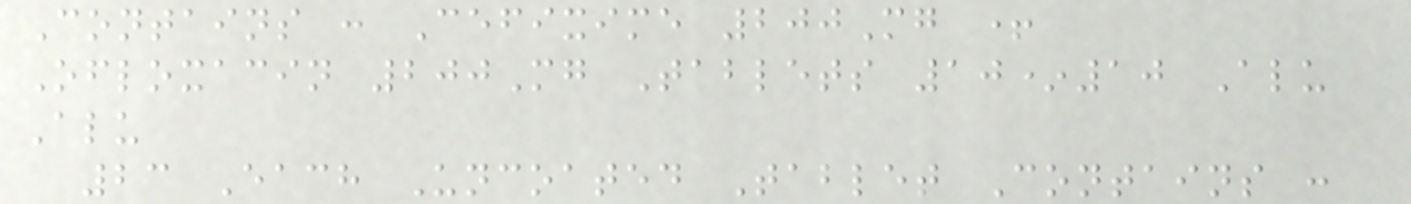Contains : Cefixime 200Mg +
Ofloxacin 200Mg Tablets 10*10 Alu
Alu
23 Each Uncoated Tablet Contains :
